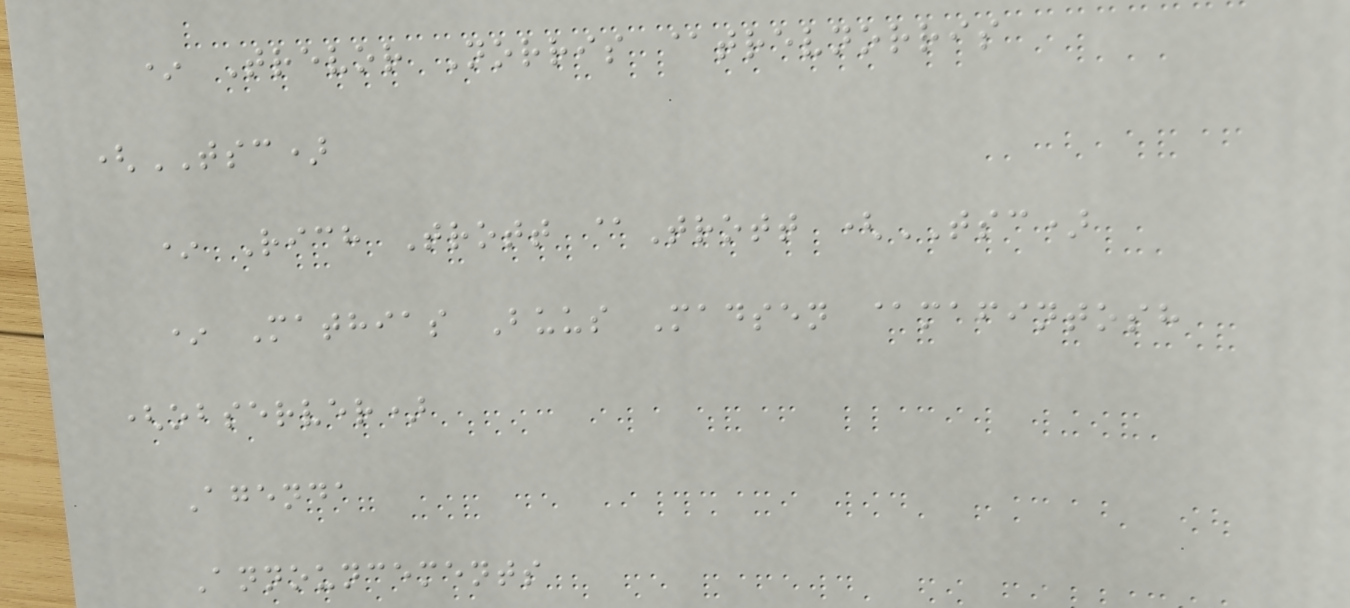* Trevor Norris @trevnorris
(TSC)
* Rich Trott @Trott (TSC)
* Mathias Buus Madsen @mafintosh
(observer)
Agenda
Announcements
